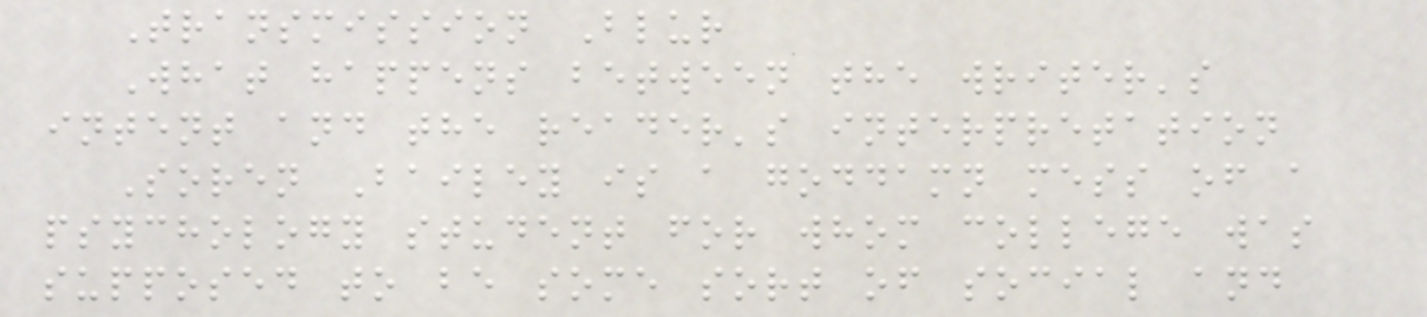Transmission Blur
What happens between the writer's
intent and the reader's interpretation
Soren Bailey is a goddamn mess of a
psychology student for whom college was
supposed to be some sort of social and
